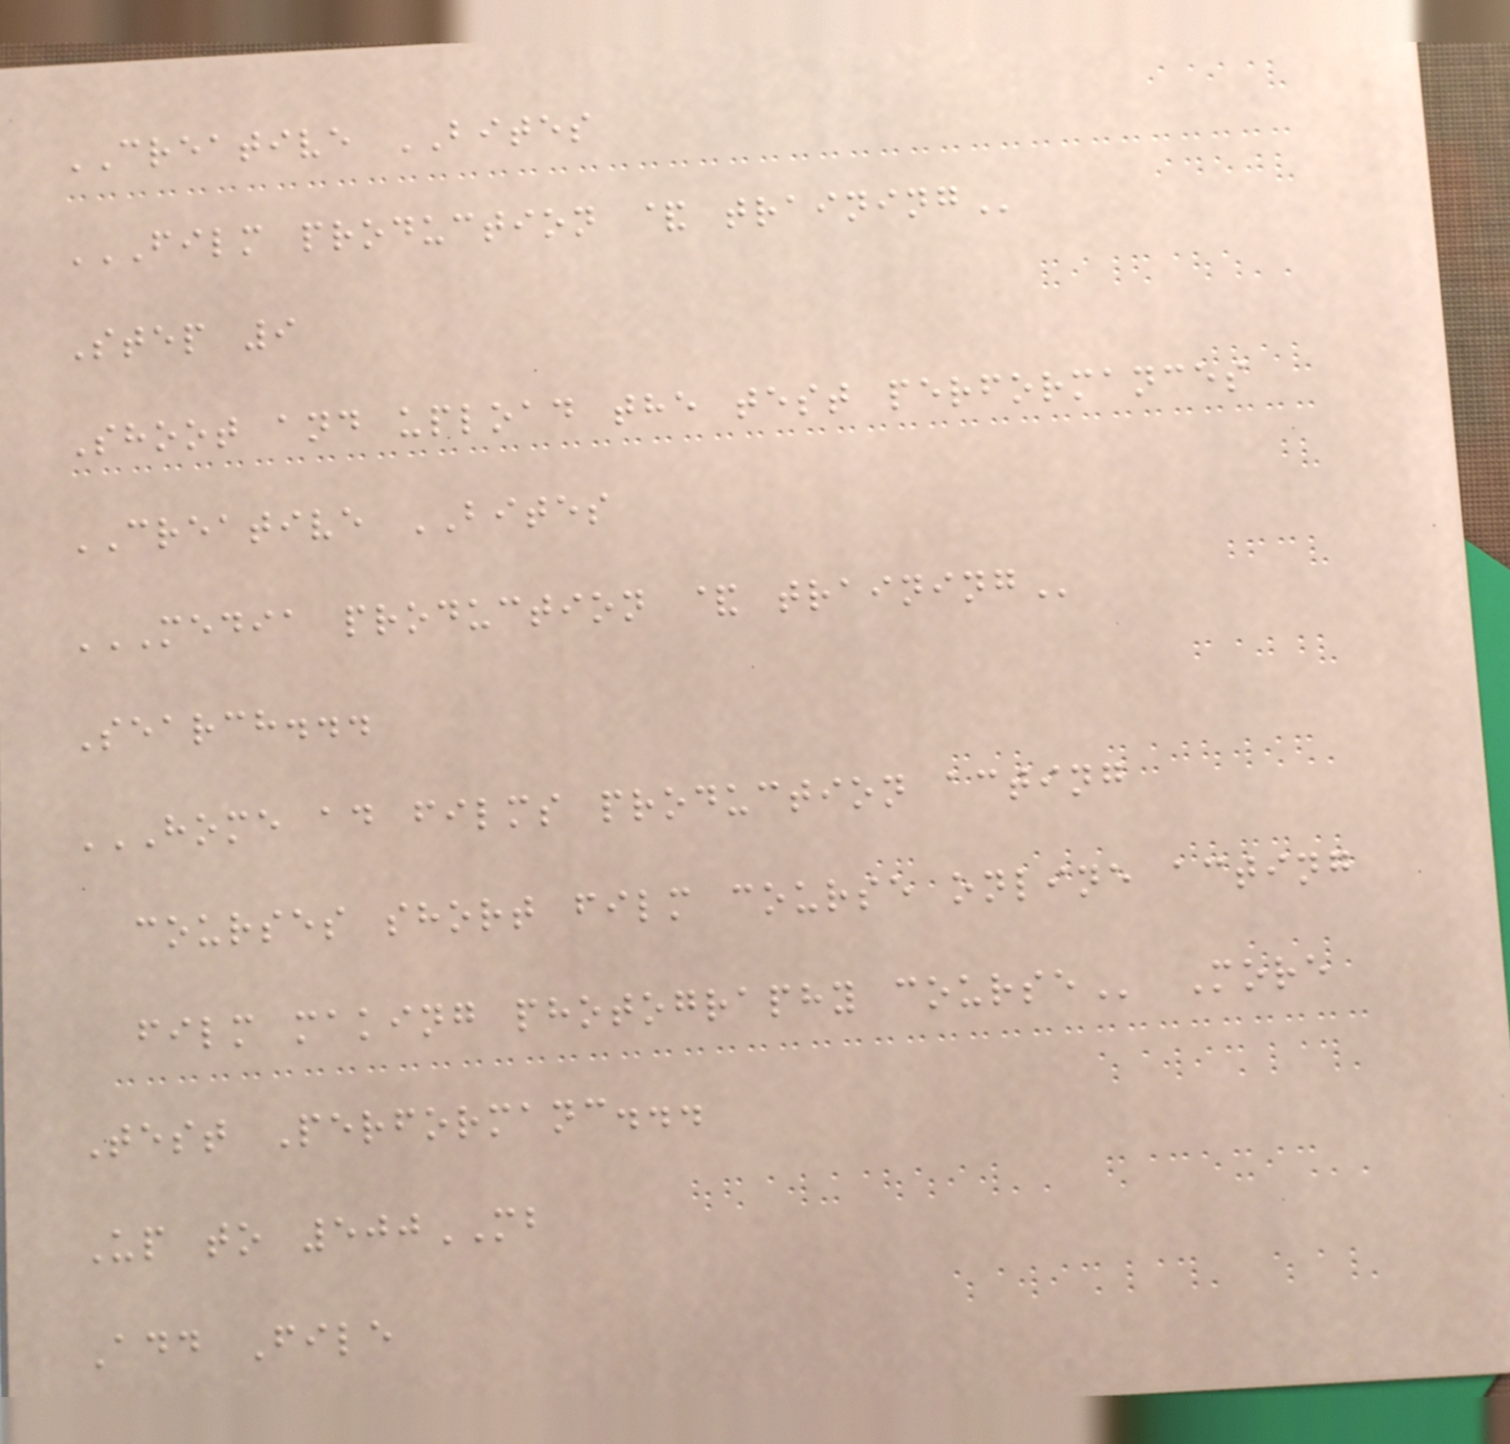CREATIVE BITES
FILM PRODUCTION & TRAINING
Step 9
Shoot and upload the test performances
CREATIVE BITES
MEDIA PRODUCTION & TRAINING
Search...
HOME AD FILMS PRODUCTION ACTING
COURSES SHORT FILM COURSE ONLINE ACTING
FILM MAKING PHOTOGRAPHY COURSE More
Test Performanc...
Up to 500MB
Add File
